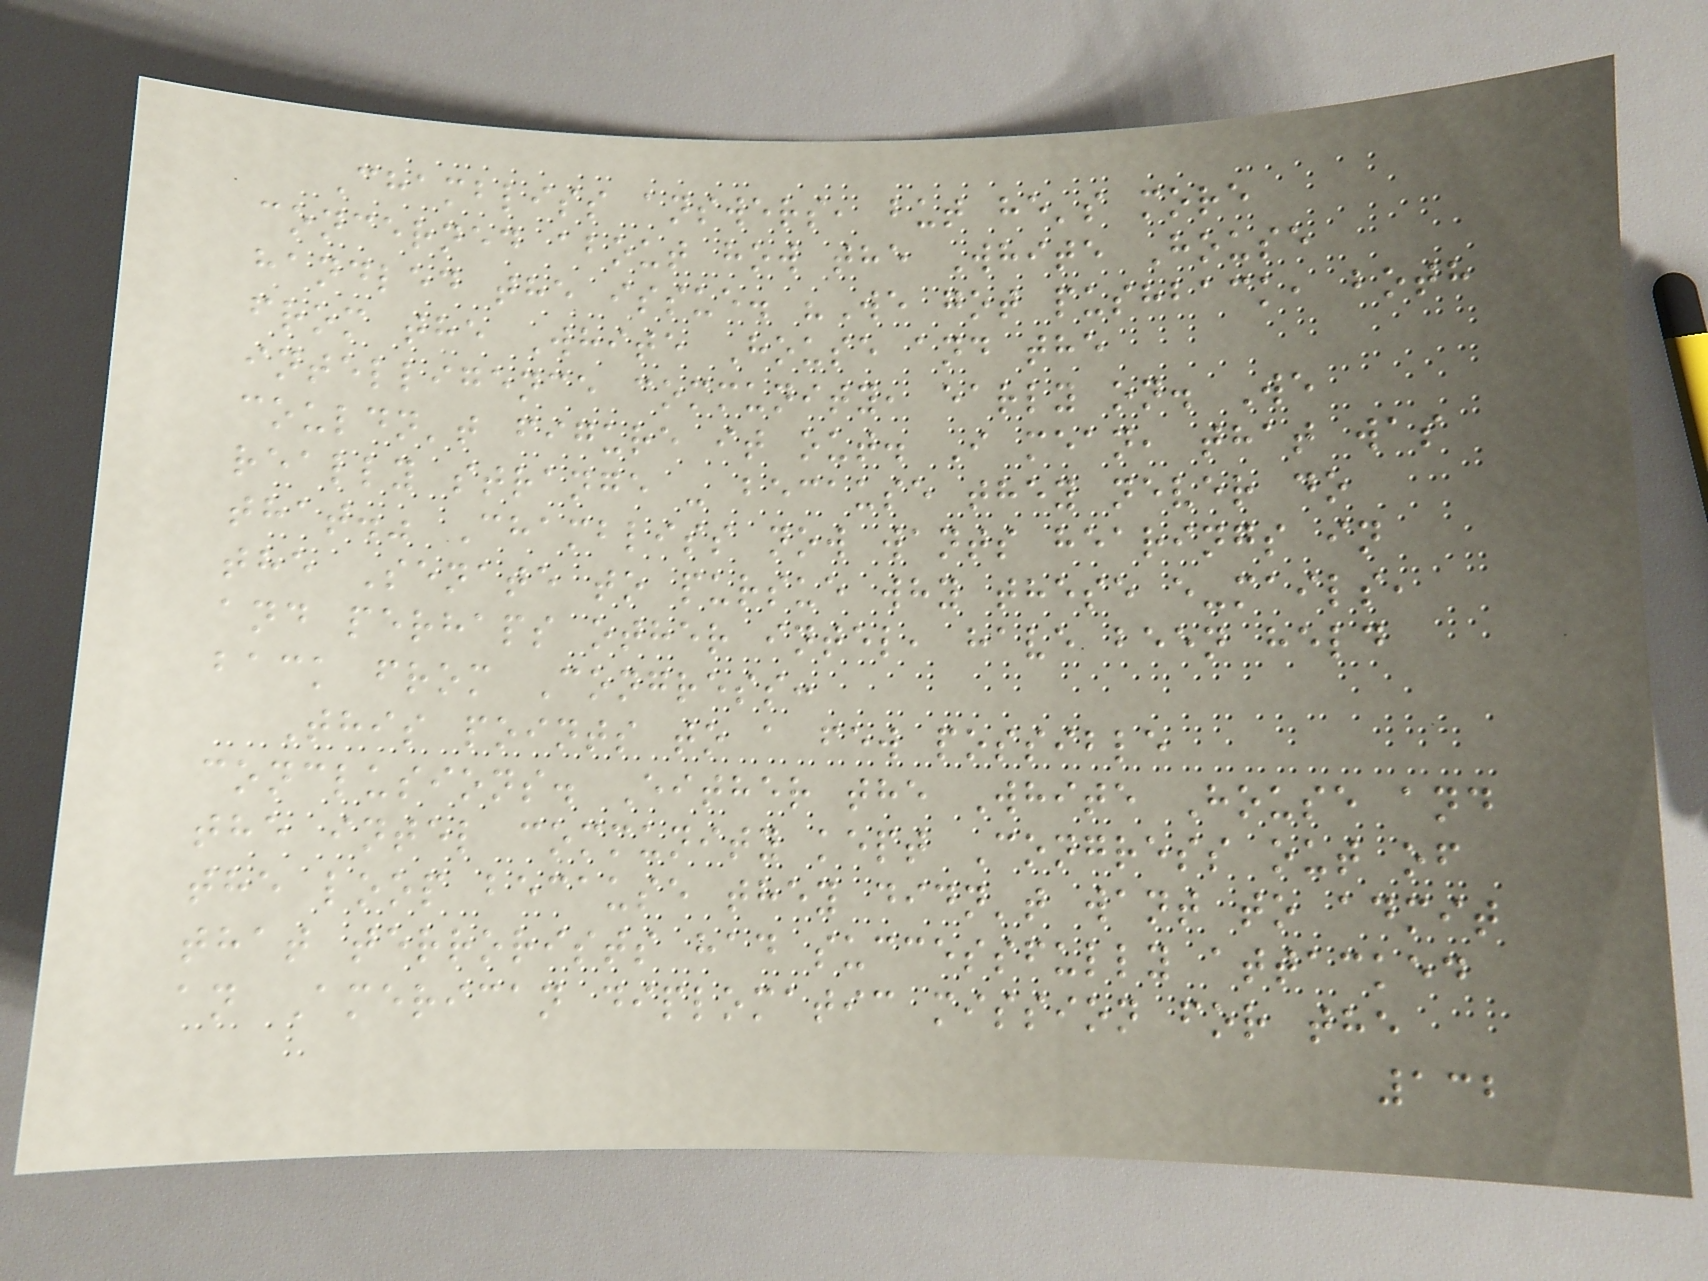Chambliss answers, but he's more
concerned about how the White House
handled the issue. "We got pushback, both
from the White House and the
intelligence community, early on. We
couldn't figure it out. I mean, that was
really strange - because they never do
that." Chambliss now wants hearings in
the Senate to pursue why these e-mails,
and perhaps other intel, have been held
back from Congress:
This points to a few possible
conclusions. Either the White House and
the intel community kept Congress out of
the loop because they didn't want to admit
that terrorists had successfully attacked
an American diplomatic mission for the
132
